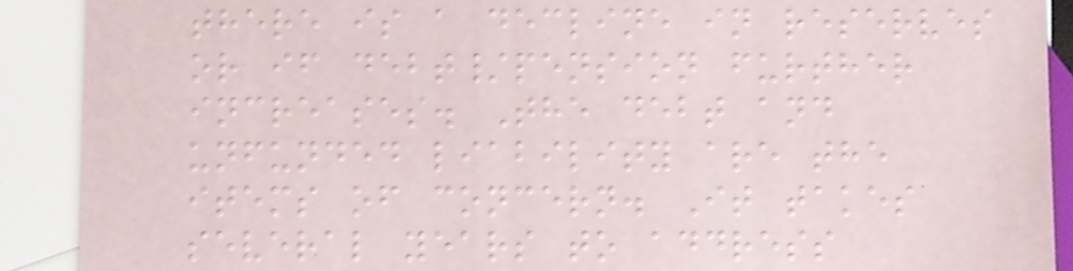there is a decline in reserves
or if debt/pension further
increases. The debt and
unfunded liability are the
items of concern. It takes
several years to address
